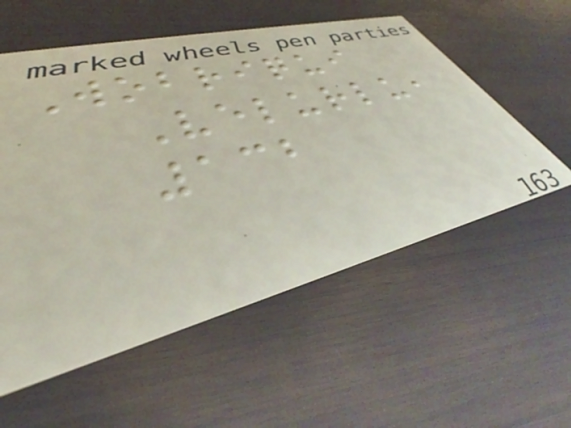Wobriqui
Velurlu,
132
